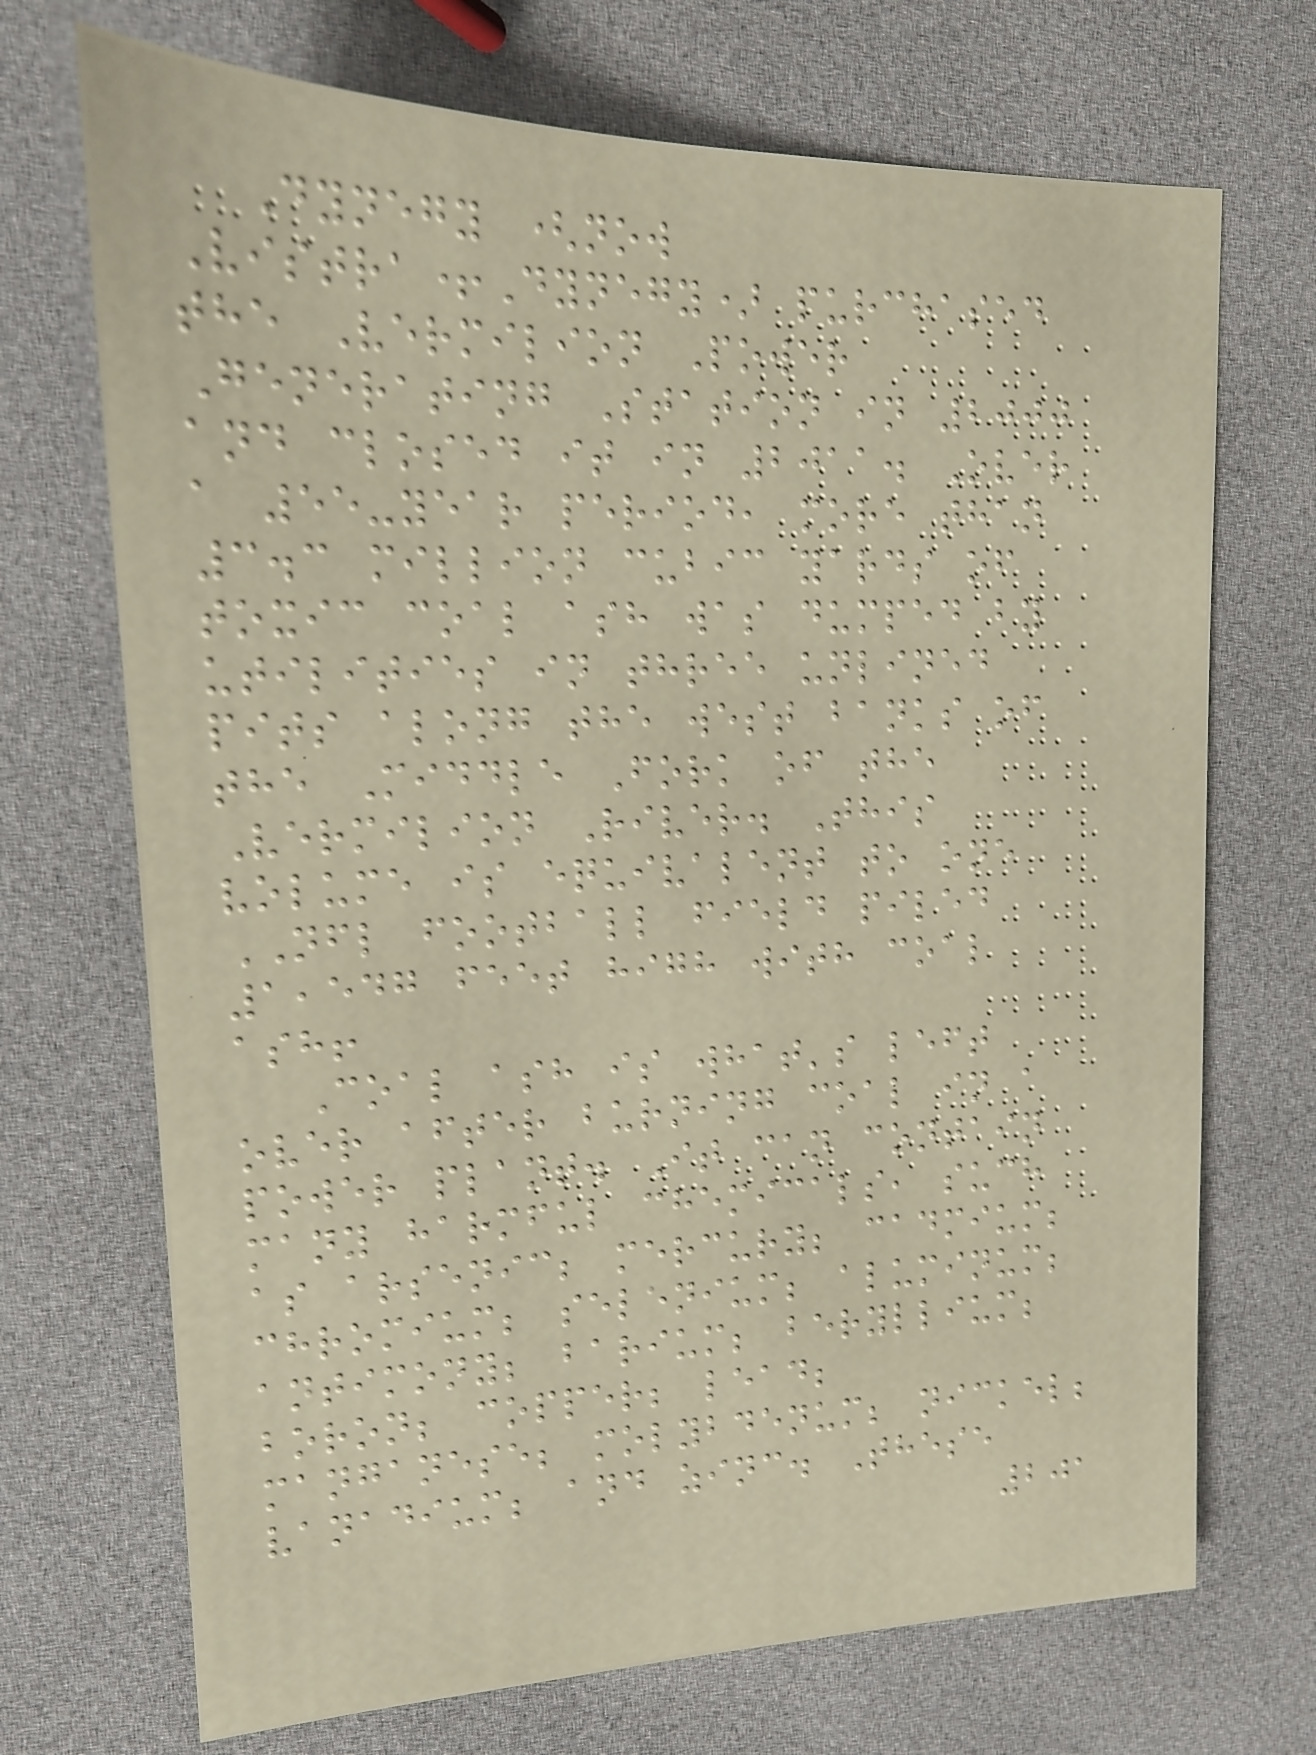Dynegy (now
Vistra+Dynegy) purchased
the Vermilion Power
Generating Station in 2000
and closed it in 2011. Over
a 55-year period, more than
3.3 million cubic yards of
toxic coal ash was dumped by
utilities in three unlined
pits along the west banks of
the Middle Fork of the
Vermilion River. This
volume is equivalent to one
NFL football field piled
1,547 feet high with coal
ash!
Coal ash is what's left
over after burning coal in a
power plant. It can contain
many harmful chemicals, such
as arsenic; mercury; cadmium;
chromium; selenium; aluminum;
antimony; barium; beryllium;
boron; copper; lead;
manganese; molybdenum; nickel;
vanadium; and zinc. These
201
